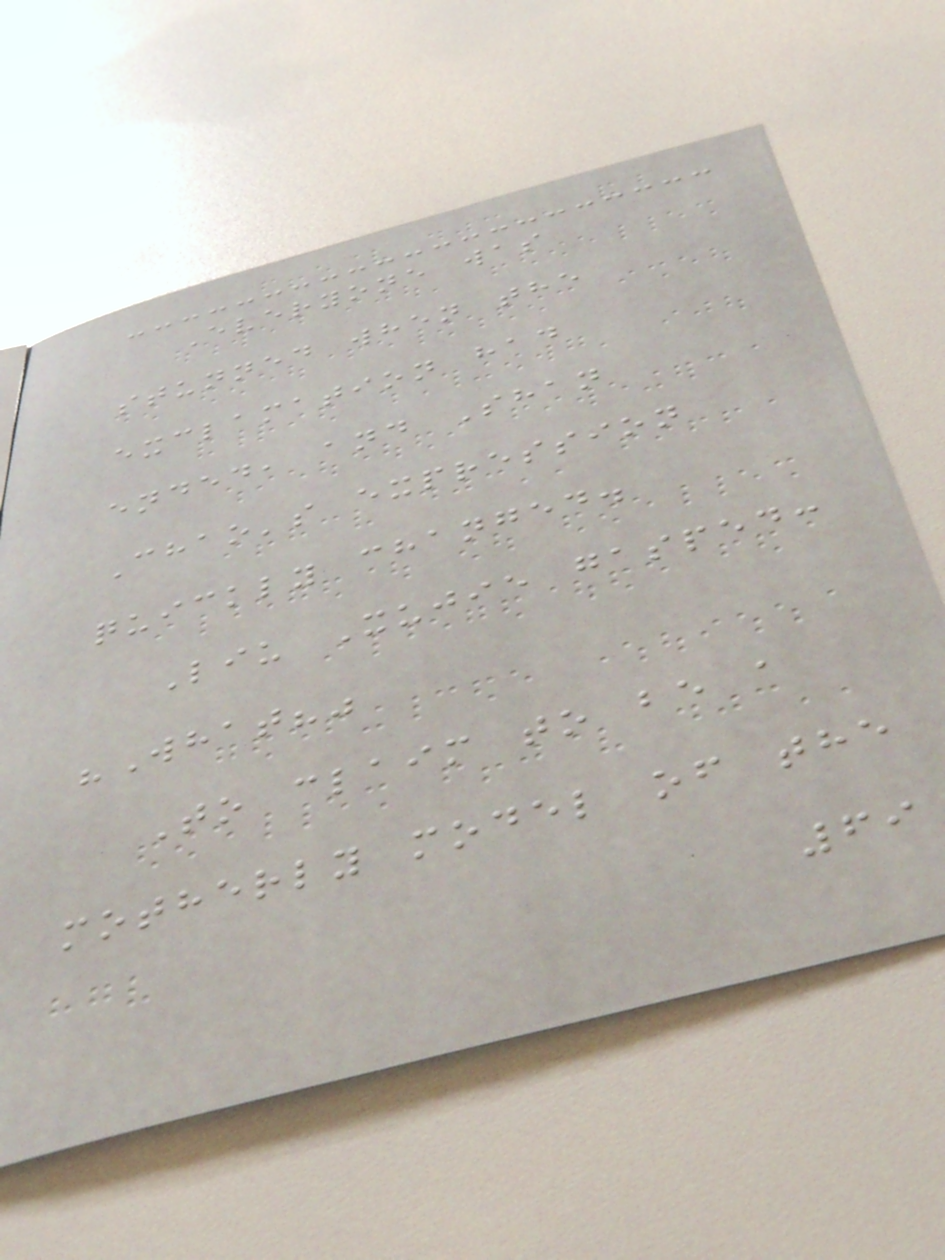Everyone was
stunned when the
exclamation had
ended, and Shan
Chao's expression
quickly changed.
Liu Xujie gasped:
"What?"
To claim to be a
motherly model of the
69
